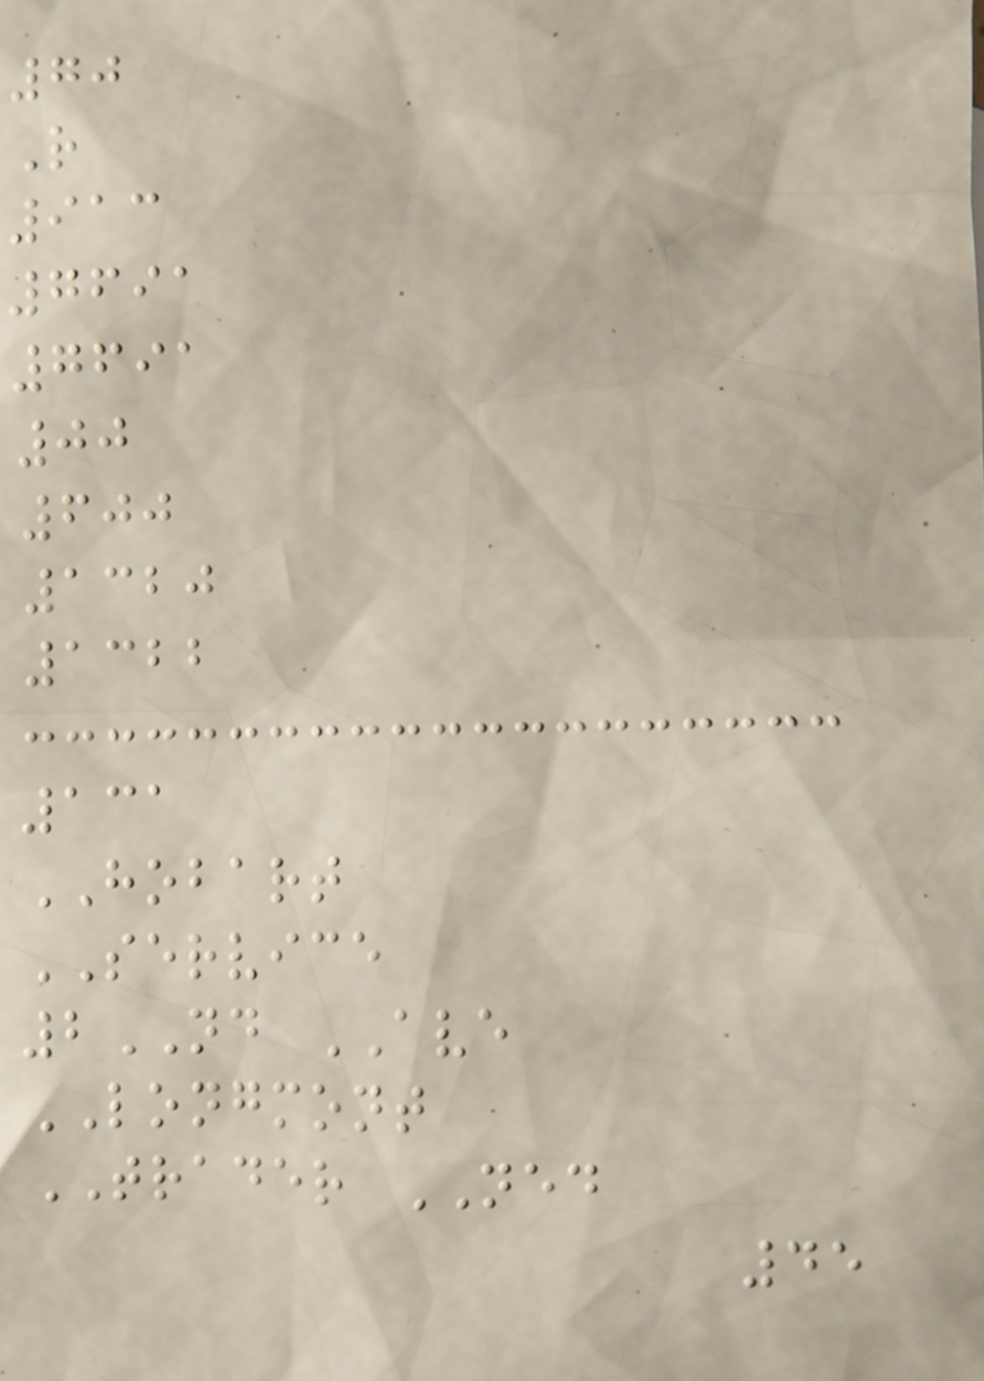70
R
913
7691
7691
00
600
1320
1322
131
HOBART
SERVICE
2ND AVE
LONGMONT
TRADER NED
45
